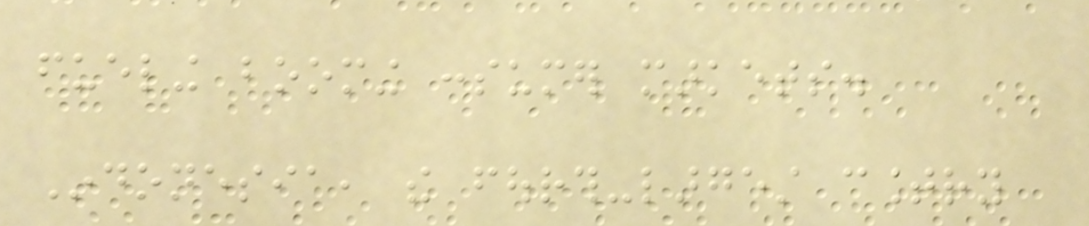fueling booming consumer markets.
Indonesia, the fourth-largest country
